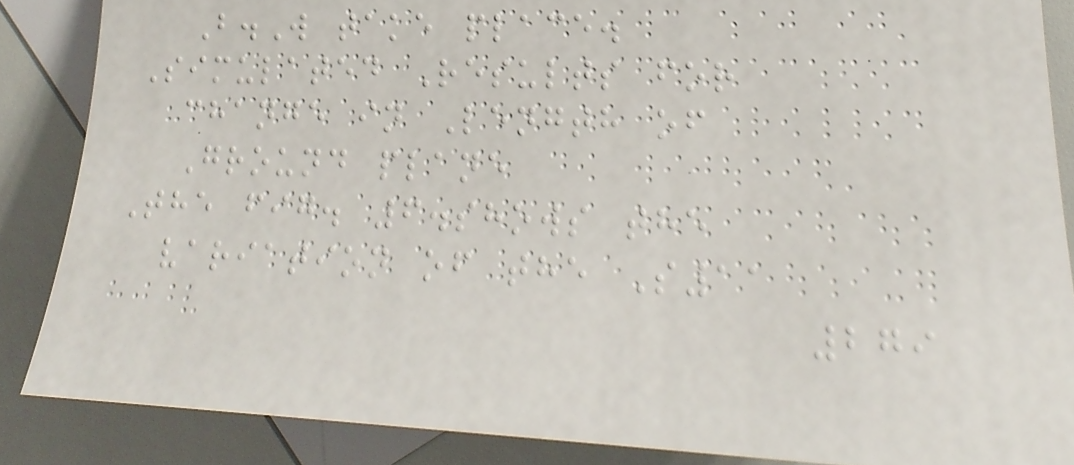B.W take place.
Simulated Results for
change in Length of
Ground plane
The fig. 6.shows the
variation of the S11
279
